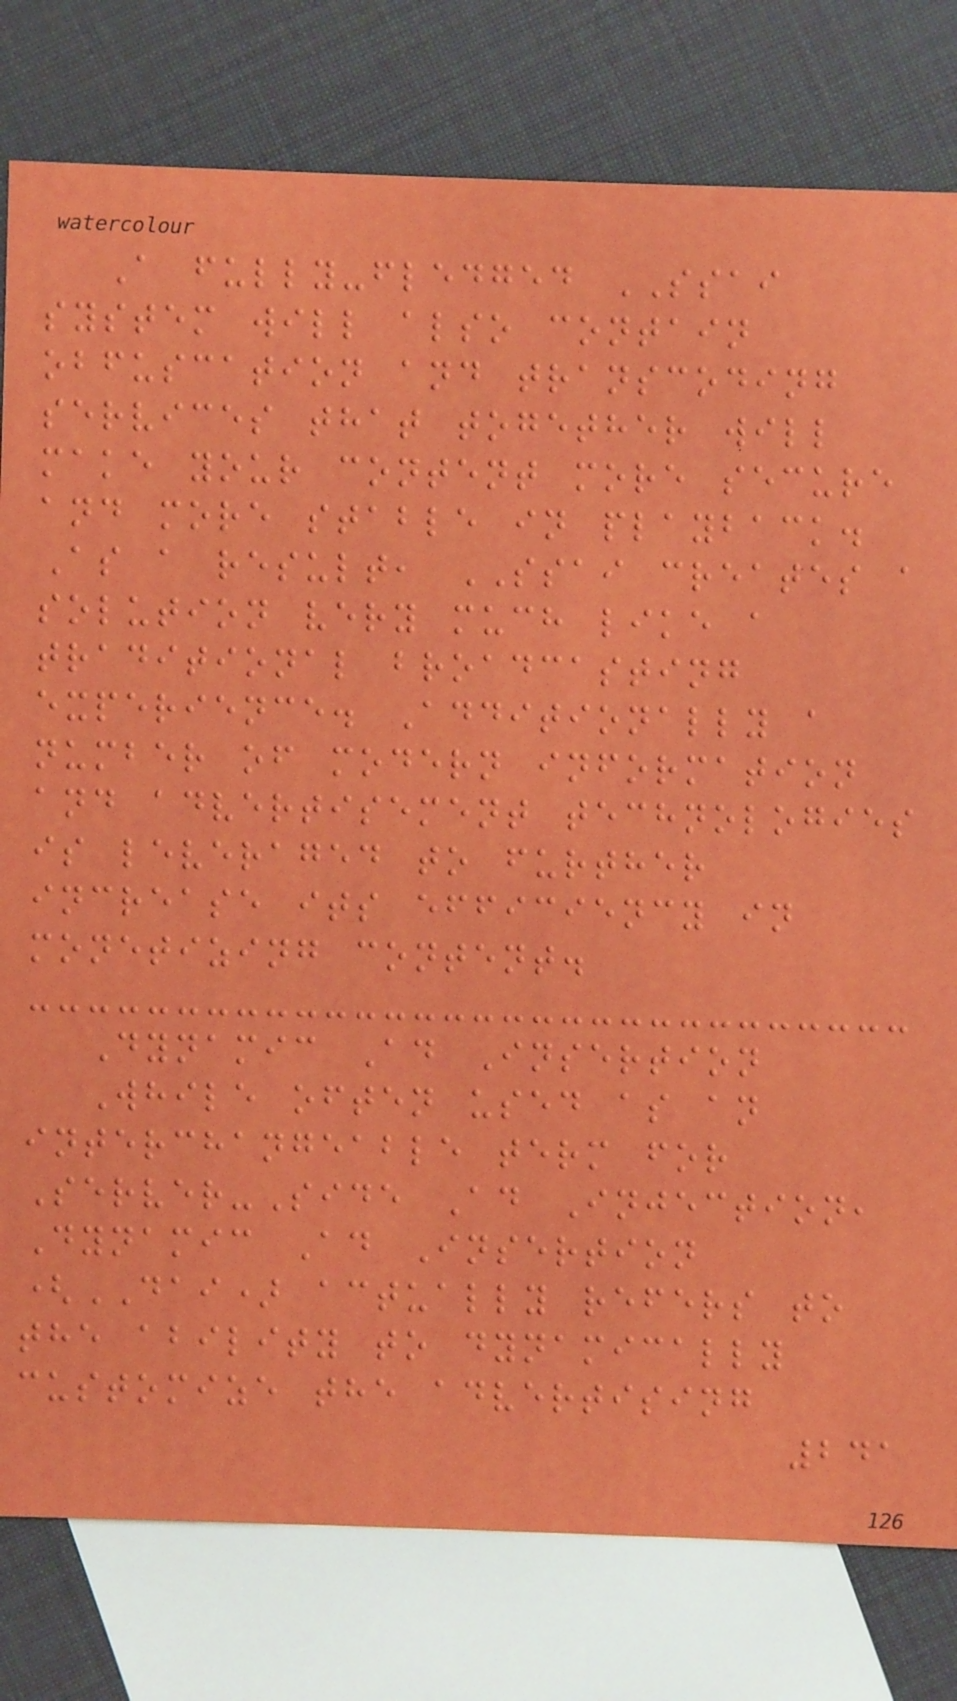A fully-fledged SSAI
system will also contain
obfuscation and transcoding
services that together will
make your content more secure
and more stable in playback.
As a result, SSAI creates a
solution very much like a
traditional broadcasting
experience. Additionally a
number of modern information
and advertisement technologies
is leveraged to further
increase its efficiency in
monetizing content.
Dynamic Ad Insertion
While often used as an
interchangeable term for
Server-Side Ad Injection,
Dynamic Ad Insertion
(DAI) actually refers to
the ability to dynamically
customize the advertising
241
